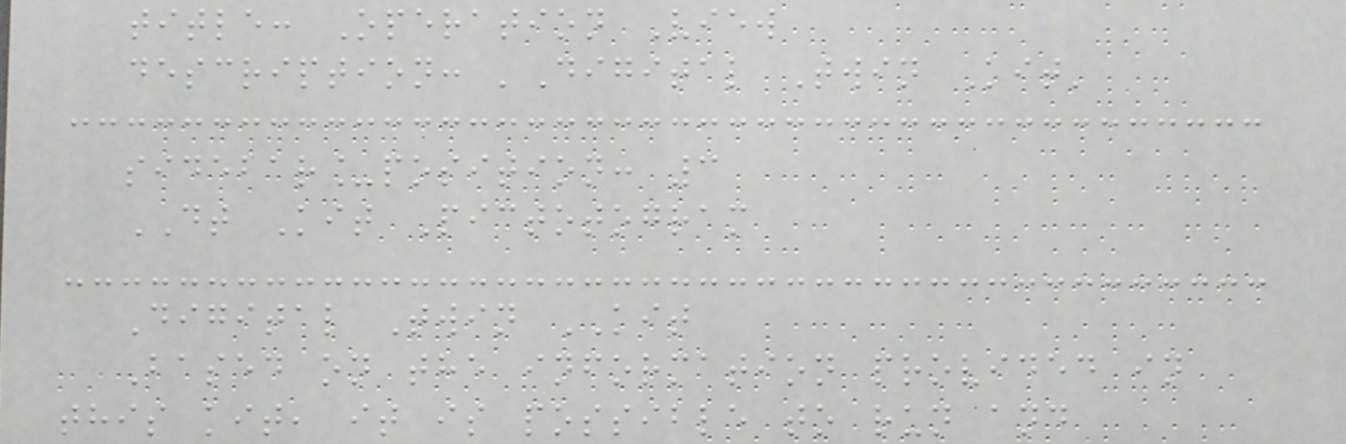title: Operation View
description: 'Digital Twin Kit'
sidebar_position: 3
DT Kit Pictotogram
Digital Twin KIT
Based on the information provided in
this kit, it is possible to run and
